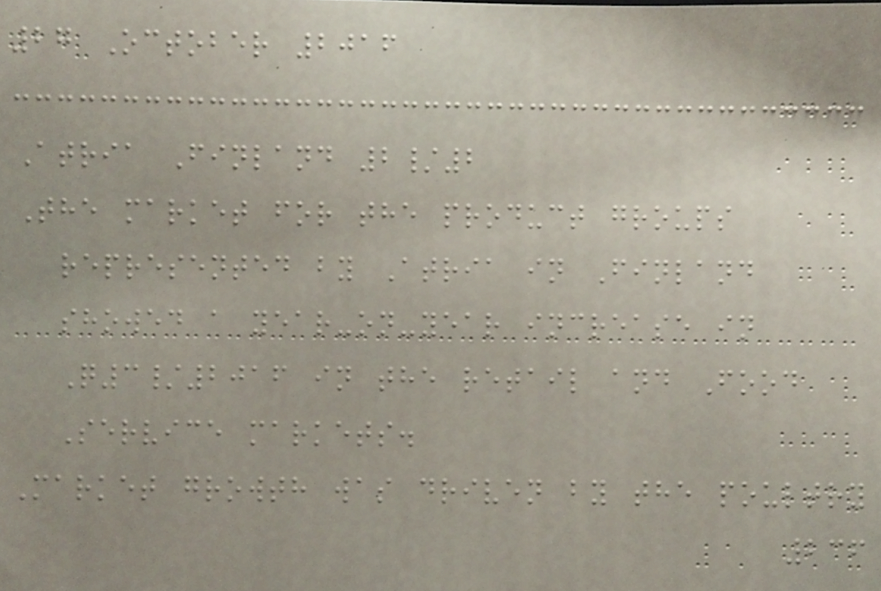27 October 2016
Atria Finland 2/2
The market for the product groups
represented by Atria in Finland
showed a year-on-year increase in
Q3/2016 in the retail and Food
Service markets.
Market growth was driven by the poultry
236
